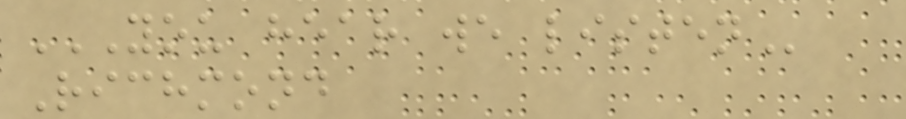YOU HEAR WE LISTEN
Richmond
